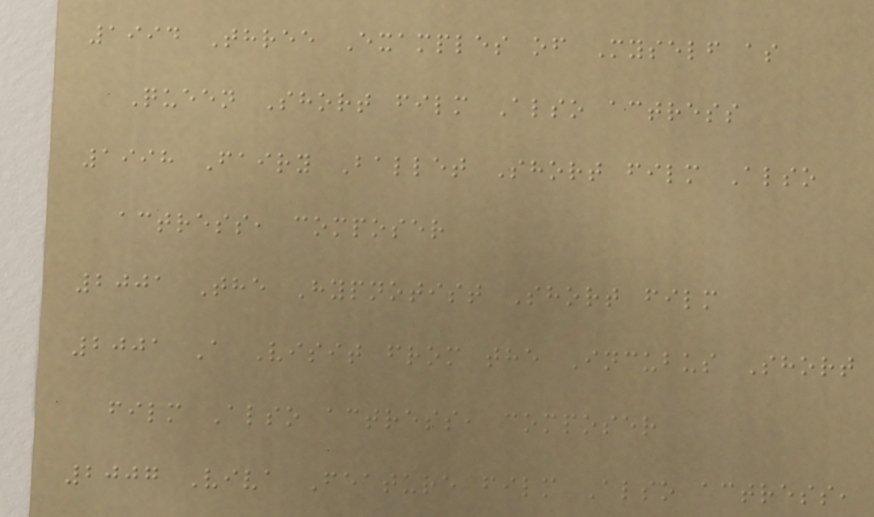1994 Three Examples of Myself as
Queen Short film Also actress
1998 Fairy Ballet Short film Also
actress, composer
2001 The Hypnotist Short film
2001 A Visit from the Incubus Short
film Also actress, composer
2007 Viva Feature film Also actress,
